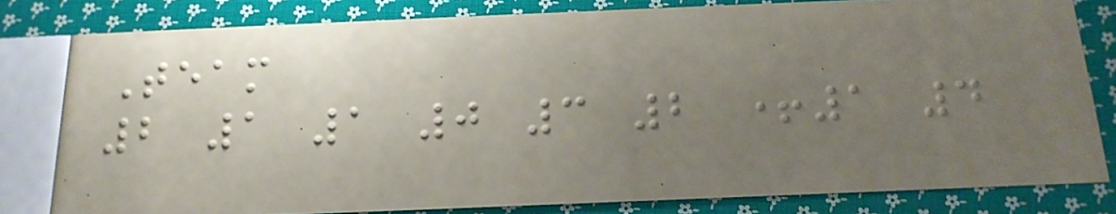Team
2 1 1 0 3 2 +1 4
